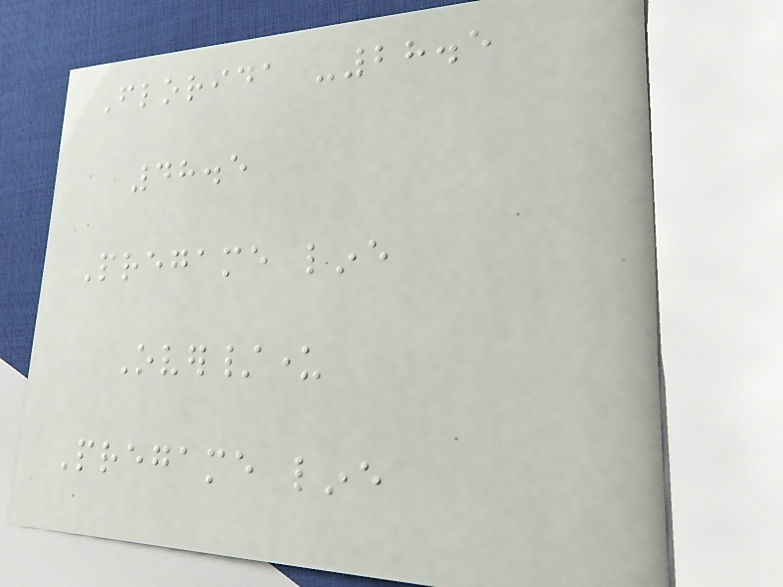Florida -28.5
48.5
Pregame line
Over/under
Pregame line
